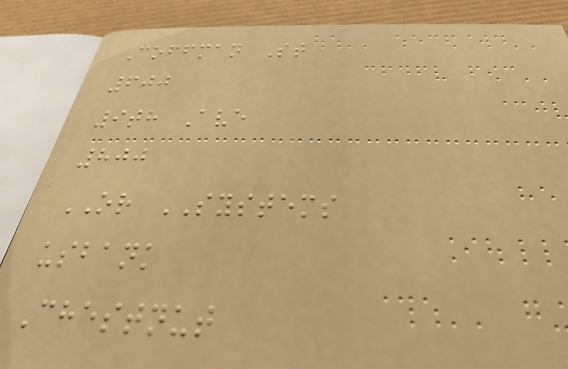Coffman St
600
9th Ave
800
OR SYSTEMS
usbank
Chestnut
